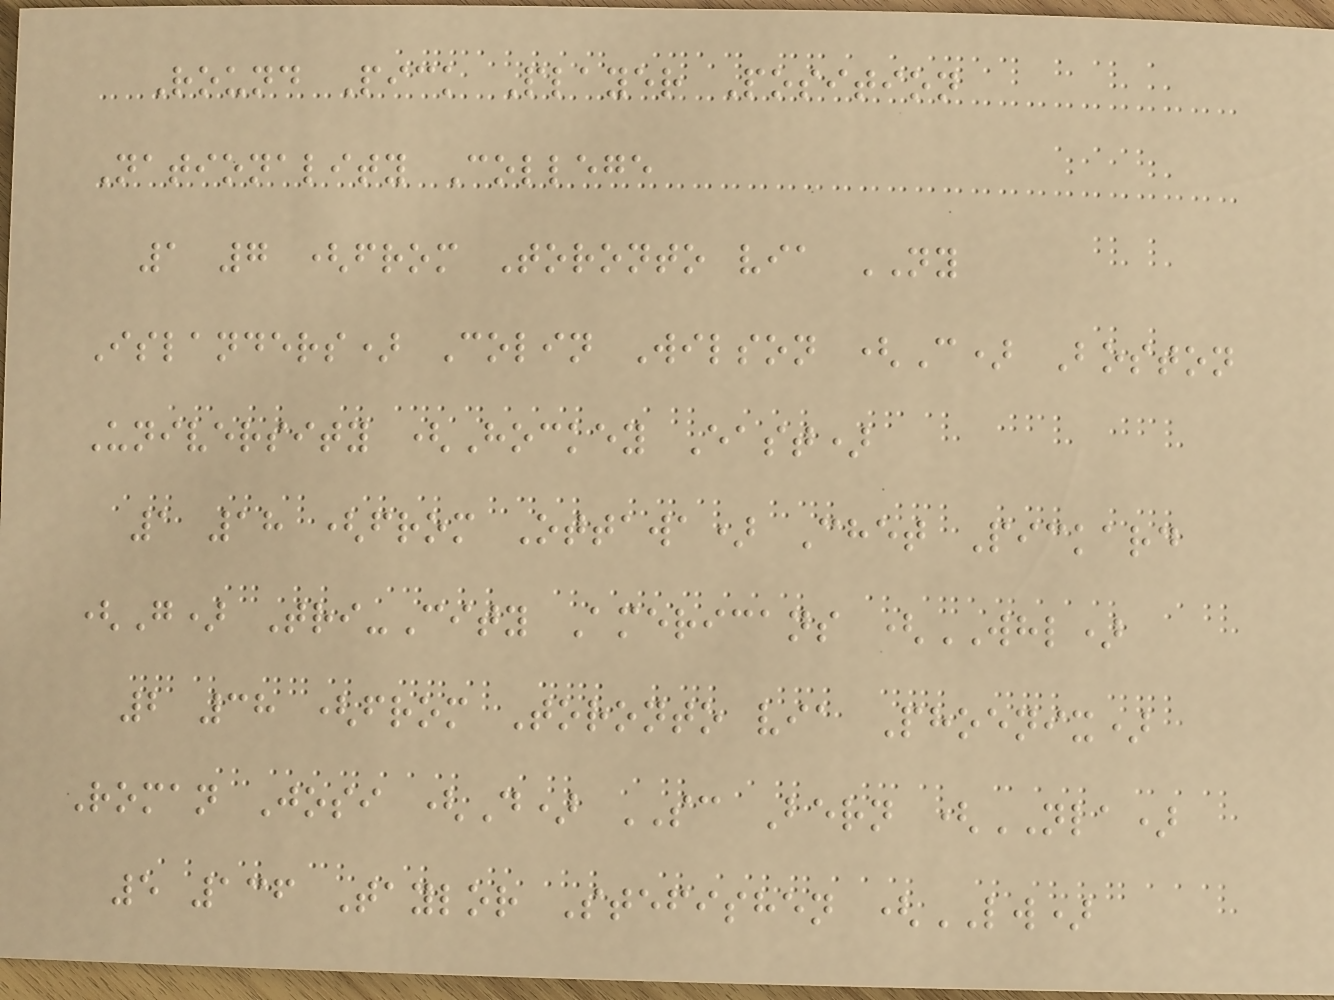Round Pick Player Position
Nationality College
1 7 (from Toronto via NY
Islanders) Colin Wilson (C) Boston
University (Hockey East)
1 18 (from Ottawa) Chet Pickard
(G) Tri-City Americans (WHL)
2 38 (from Toronto via Phoenix)
Roman Josi (D) SC Bern (NLA)
5 136 Taylor Stefishen (LW)
